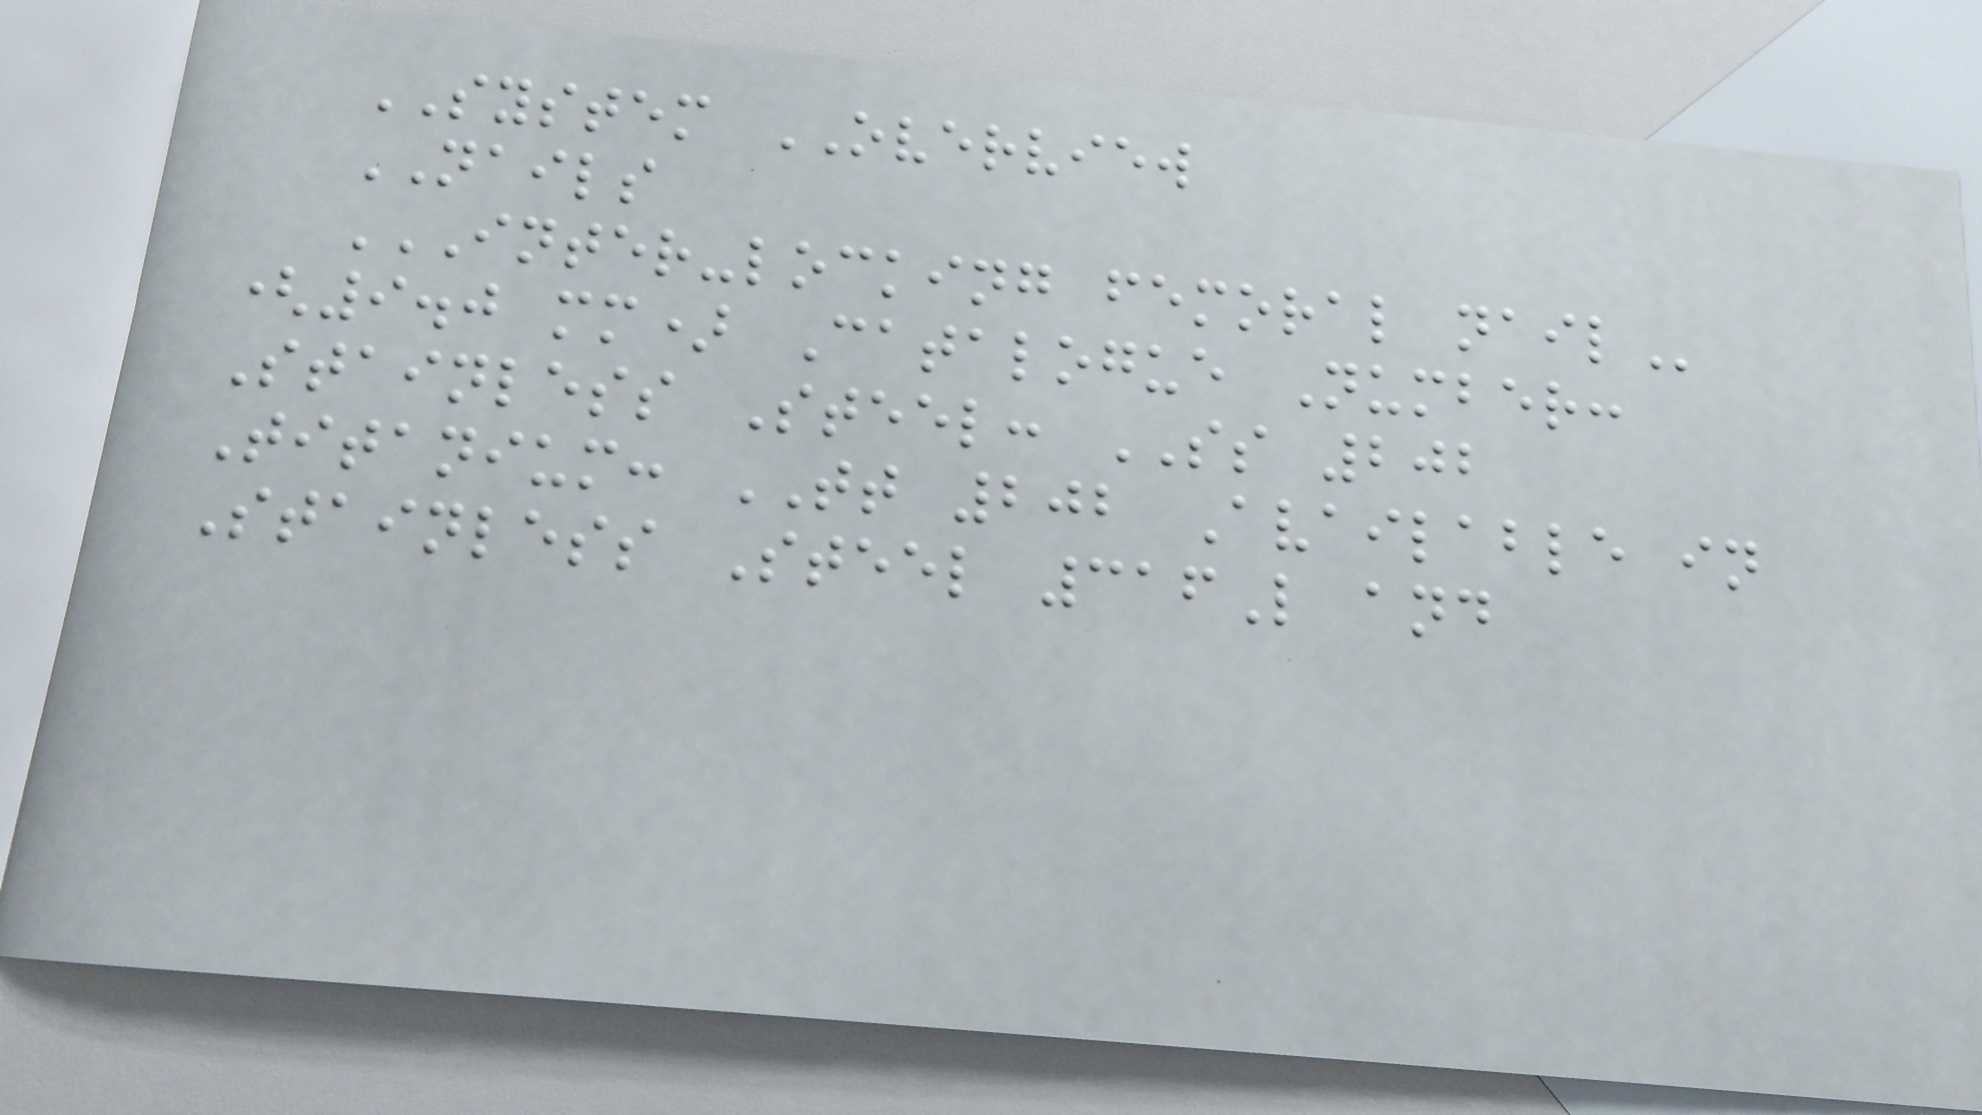SYSTEM OVERVIEW
NAILS
INTER-LOCKING FEMORAL NAIL
(9.0 mm) Catalogue Number:
Stainless Steel: SS 202
Titanium: TT 202 Available in
Stainless Steel 316L and
